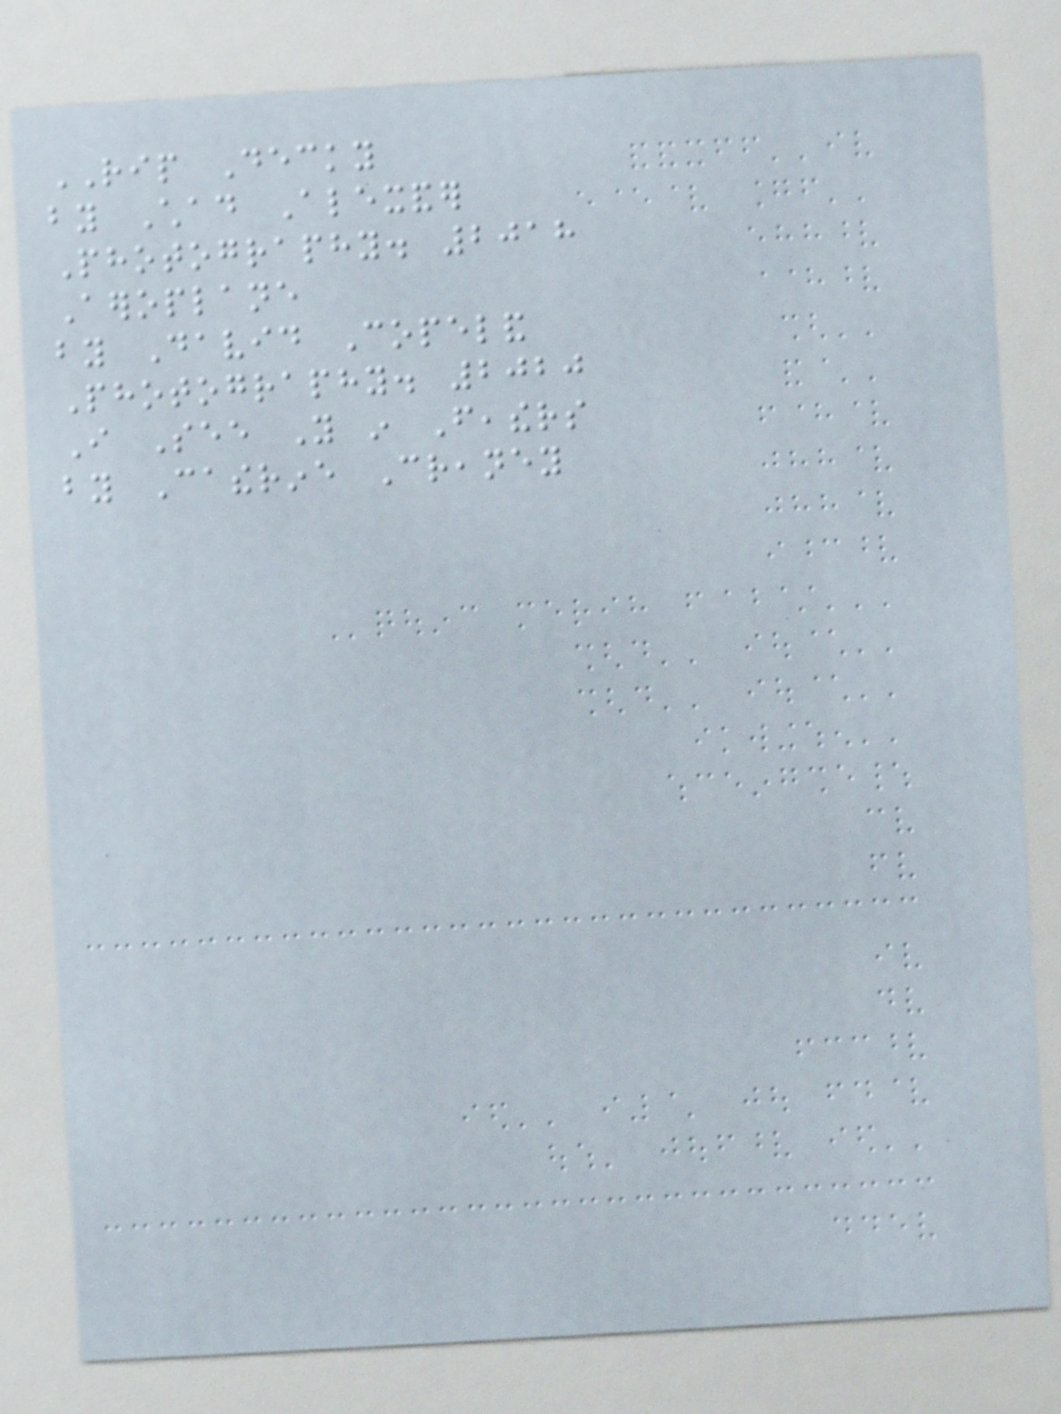RIP Decky
by Chad Alexander
Photography. 2018
Aeroplane
by David Copeland
Photography. 2020
I See You in Feathers
by Catherine Creaney
